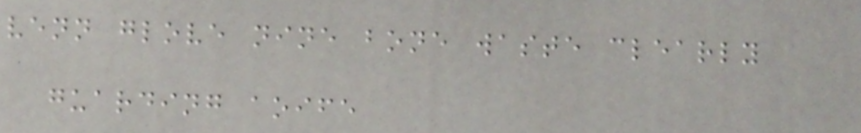venn glove nine bone waste clearly
guarding aoife
